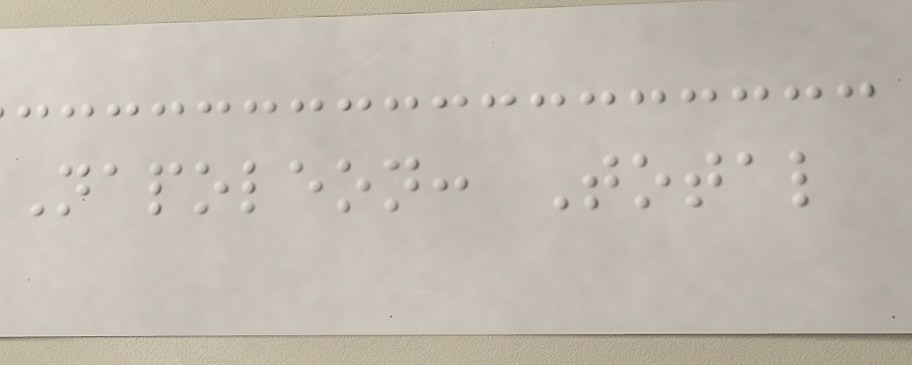Napoleon: Total
